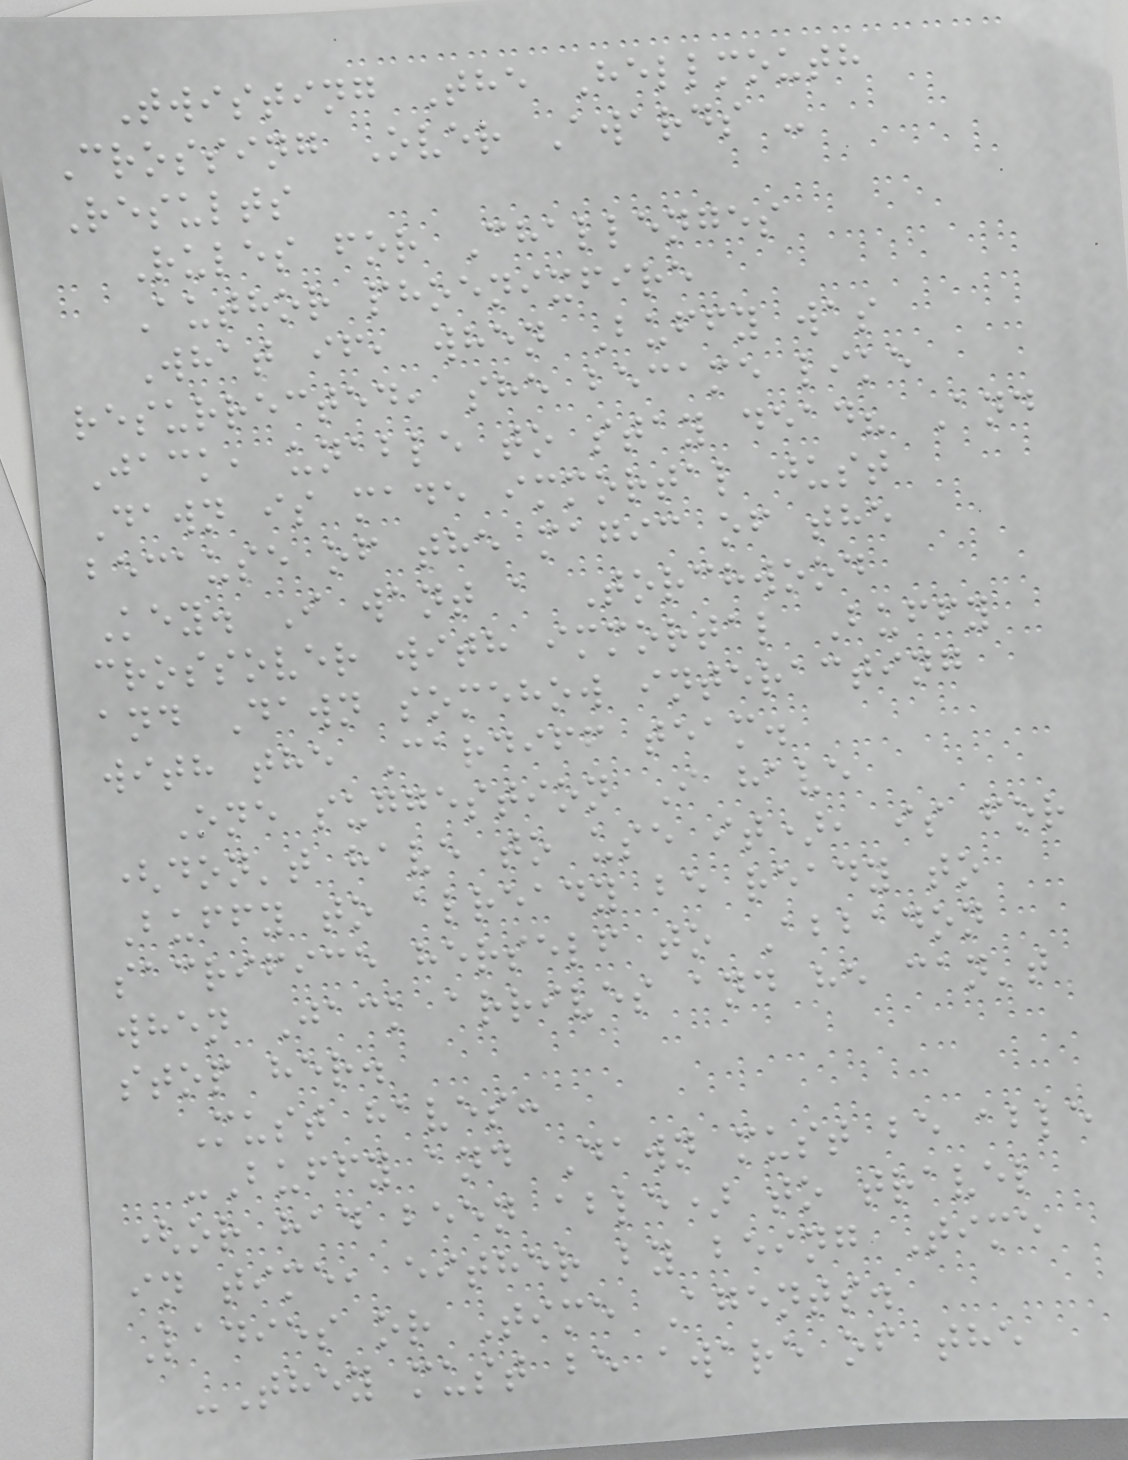Twisting The Hellmouth
Crossing Over Awards -
Results
Rules for Challenges
Author phoenixfire
What if, when Buffy was
resurrected, she became like
Jack, unable to stay dead? And
Dawn is made immortal just
because of the magic of the
Key. I want a Torchwood
crossover with immortal Buffy
and Dawn somehow interacting
with the Cardiff team.
One suggestion I have
(don't have to use it), is for
Buffy to already be ready to
sacrifice herself to Abbadon
when Jack arrives and he can't
stop her.
Must haves:
-Buffy and Dawn must be able
(or had been able) to travel
in time, either by being Time
Ladies or Time Agents.
-They must be aware of the
